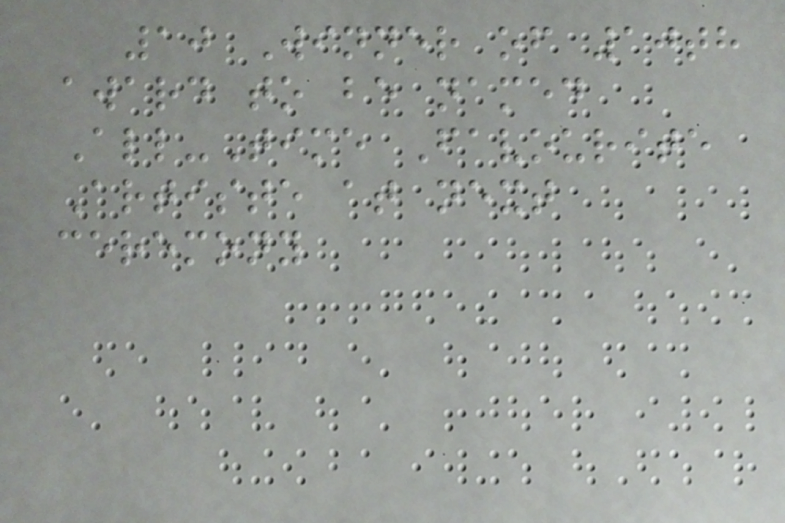10 Winner of 10th
award to be named
All-Time Favourite
Artiste at next
ceremony
